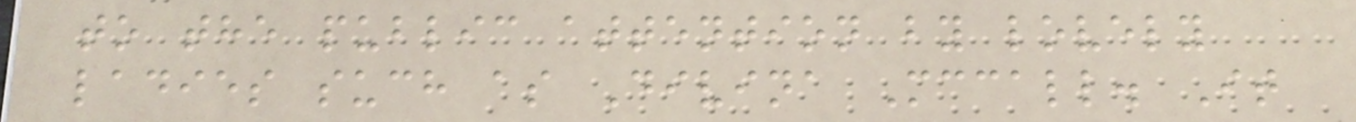to the public attention by lovely
ladies such as Divina Mccall. It
